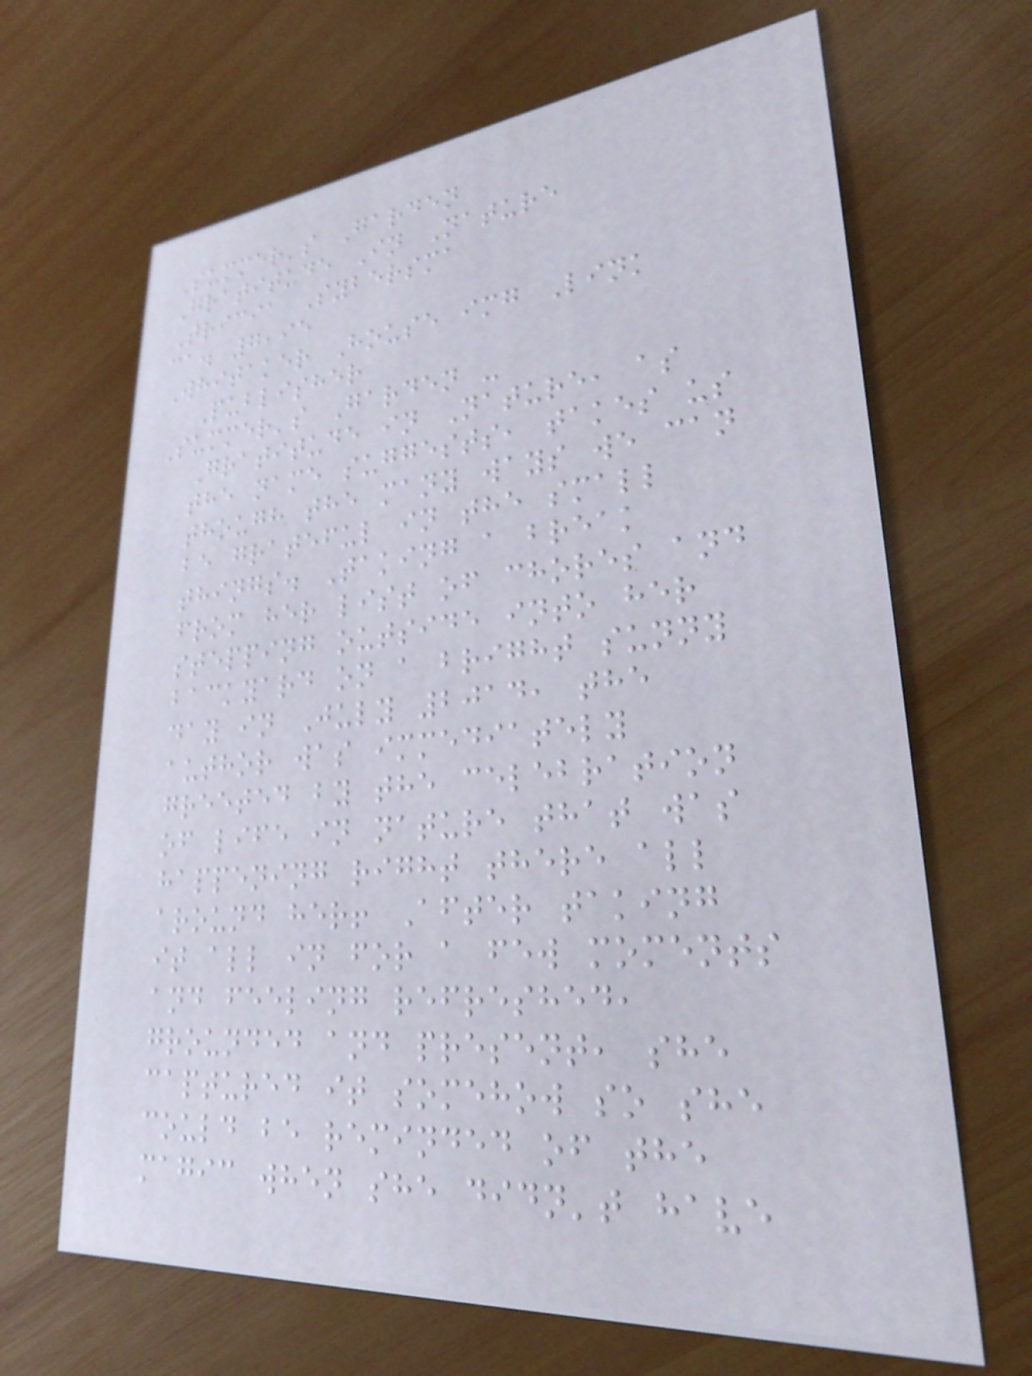Summer's Garden
Gratitude In Nature
Tricia Sybersma
ca. 7,95
Whitaker House img Link
Publisher
Summer's Garden -
Gratitude in Nature, as
the name suggests, takes us
though the many ways we can
be grateful in the small
things. Taking a break
from her list of chores and
stepping outside into her
backyard on a bright sunny
day in July 2014, the
author was immediately
greeted by the celebration
of life in nature that was
happening right there all
around her! After taking
it all in for a few moments
and feeling refreshed,
grounded and present, she
captured it somehow so she
could be reminded of the
magic when she didn't have
